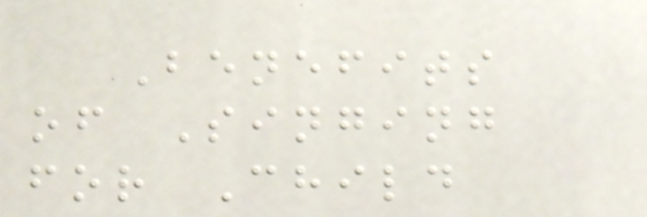Benefits
of Singing
for Child
